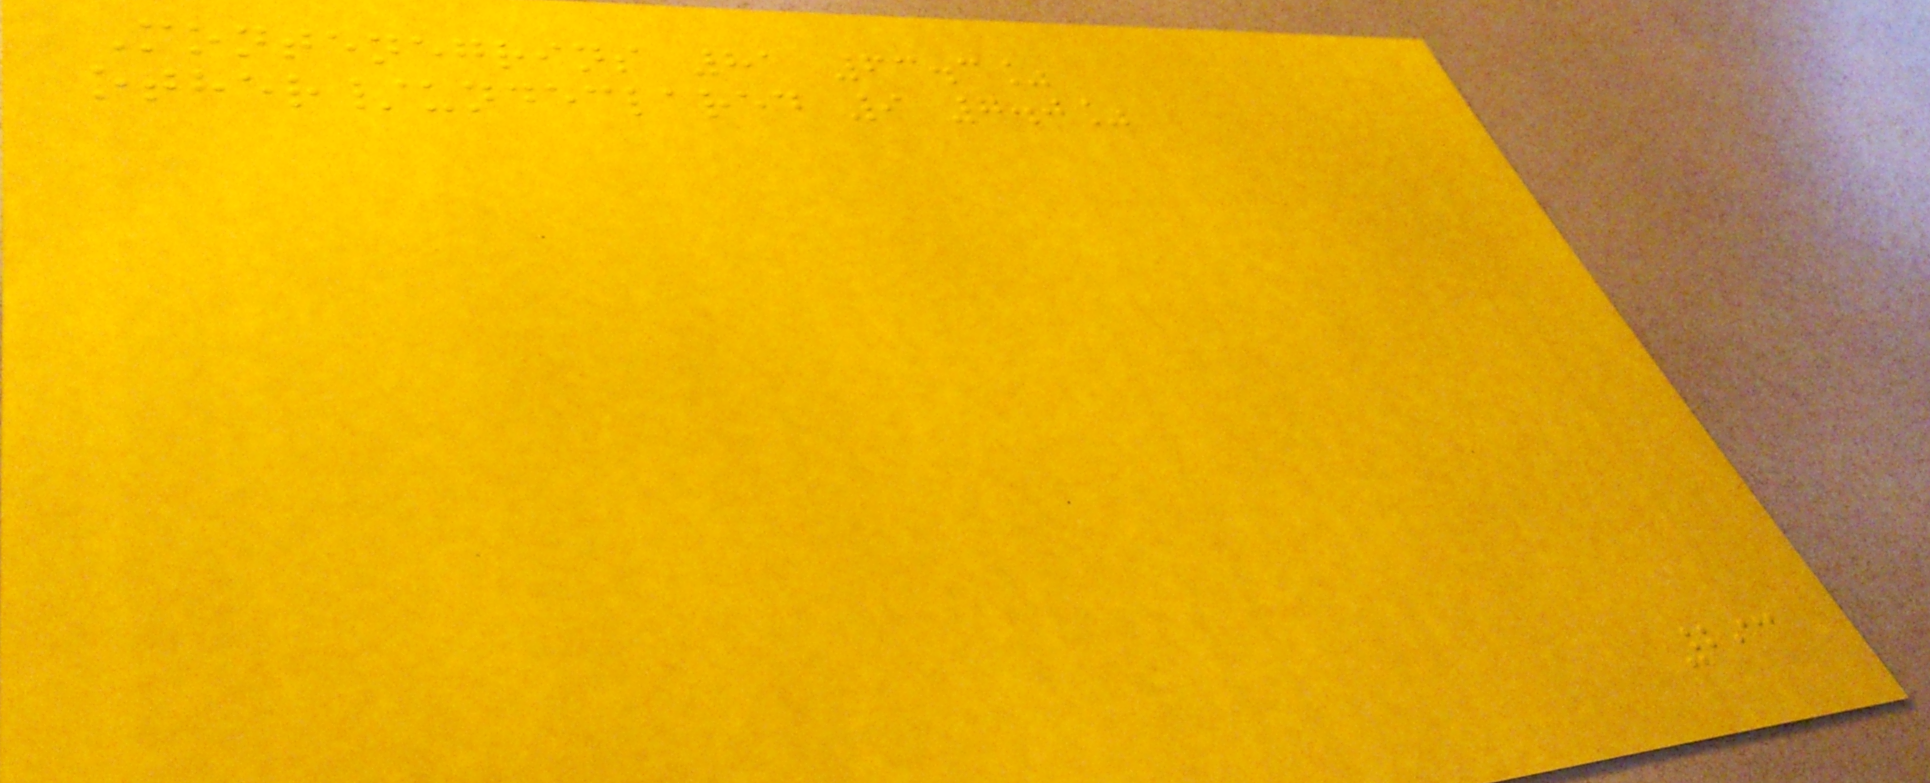Montenegrins 81 63.3%
other/undeclared 9 7.0%
293
